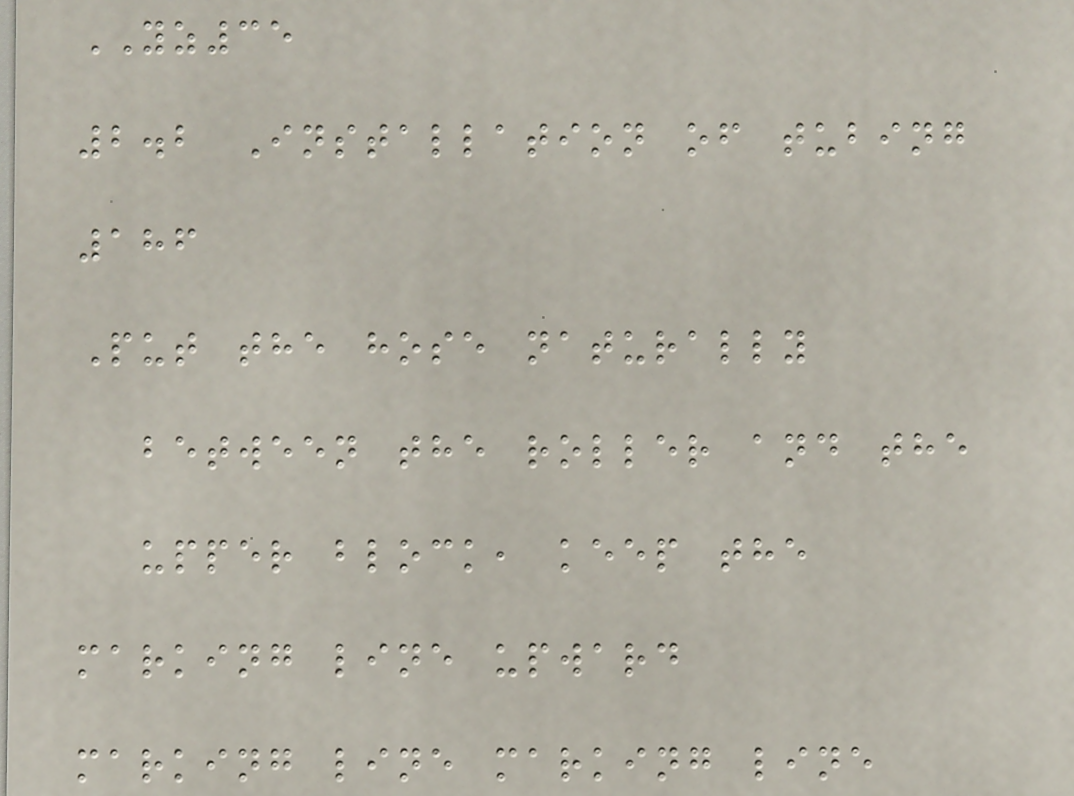YZ35
2.2 Installation of tubing
186
Put the hose naturally
between the roller and the
upper block, keep the
marking line upward
marking line marking line
